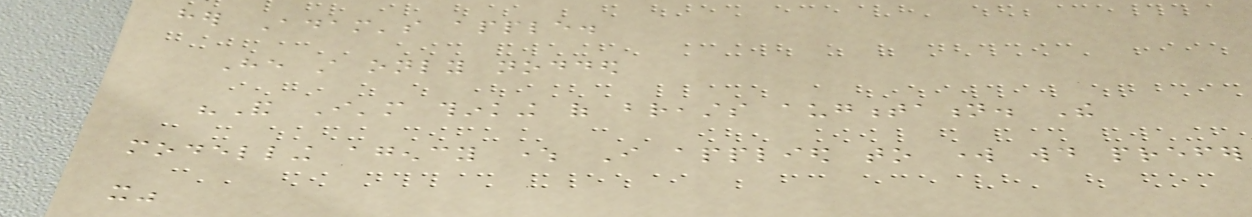her Adam's apple.
He still only nodded
"And I'm thinking of breasts augmentation. The
modelling agency where I applied to work would prefer
it"
